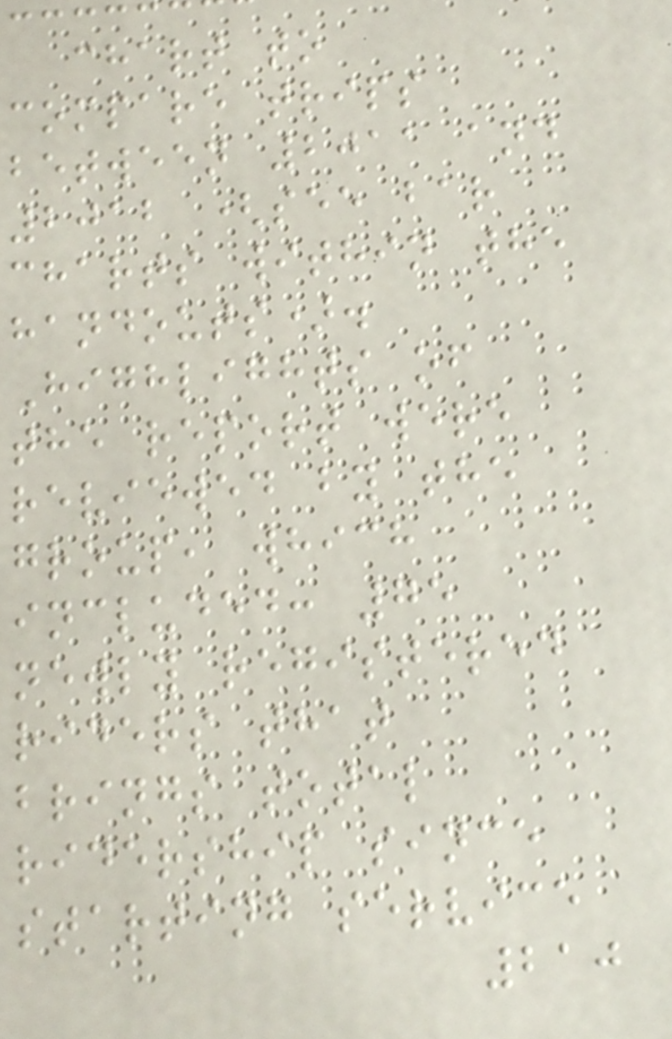chart to
compare trips
between 2011 and
2012 (see bar
charts within the
handouts).
Highlights of
the report were
reviewed by the
group, which
included: 75
newly registered
riders that
brings total
ridership since
starting service
210
